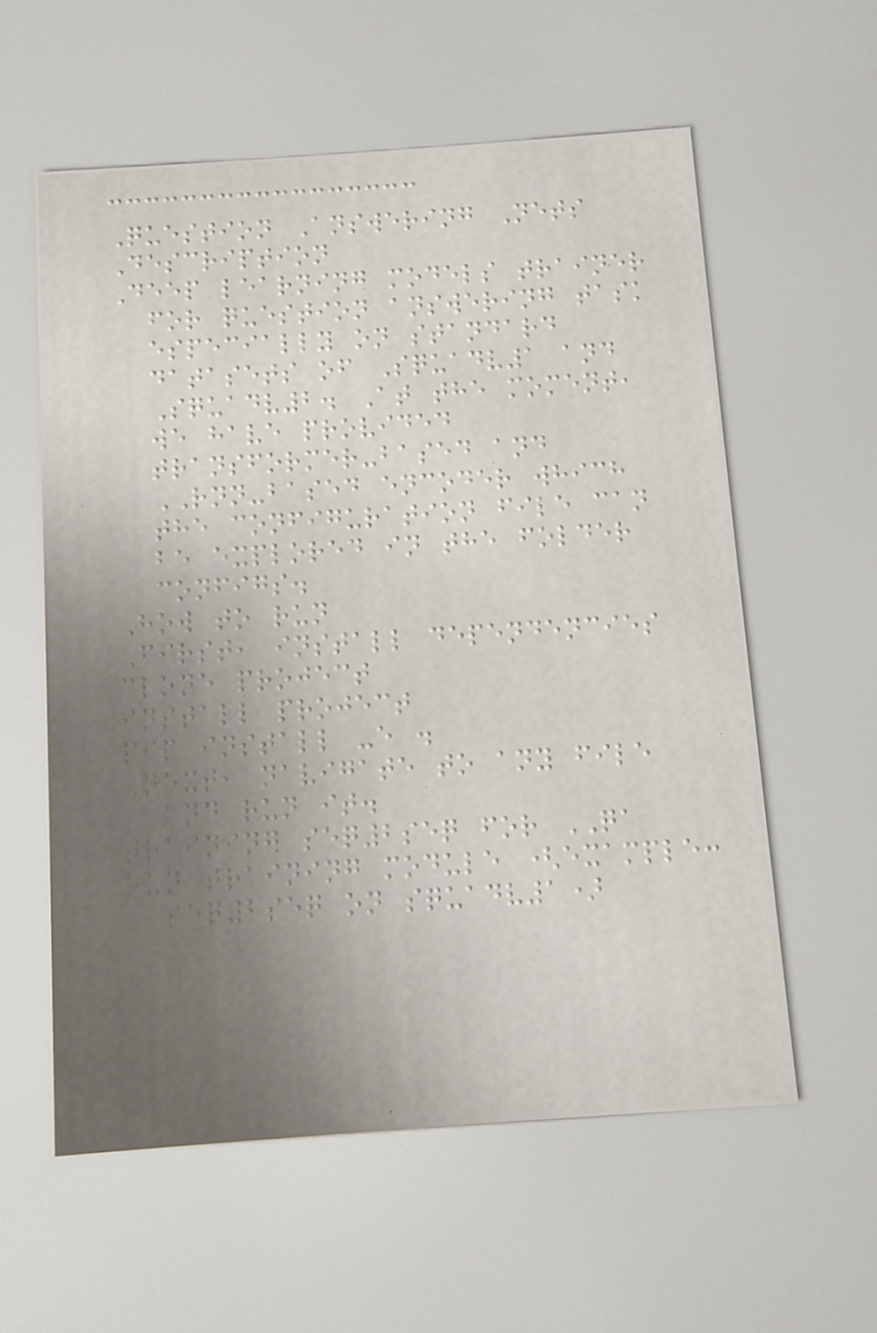Question Answering Nets
Description
Deep learning models trainer
for question answering task
especially on standard
datasets of Squadv1 and
Squadv2. At the moment,
we have provided
transformer-based and
RNN-based encoder which
the configuration file can
be explored in the folder
configs.
How to run
First, install dependencies
clone project
install project
pip install -e .
Next, navigate to any file
and run it.
training seq2seq for QA
run training module (example:
seq2seq on squadv1)
